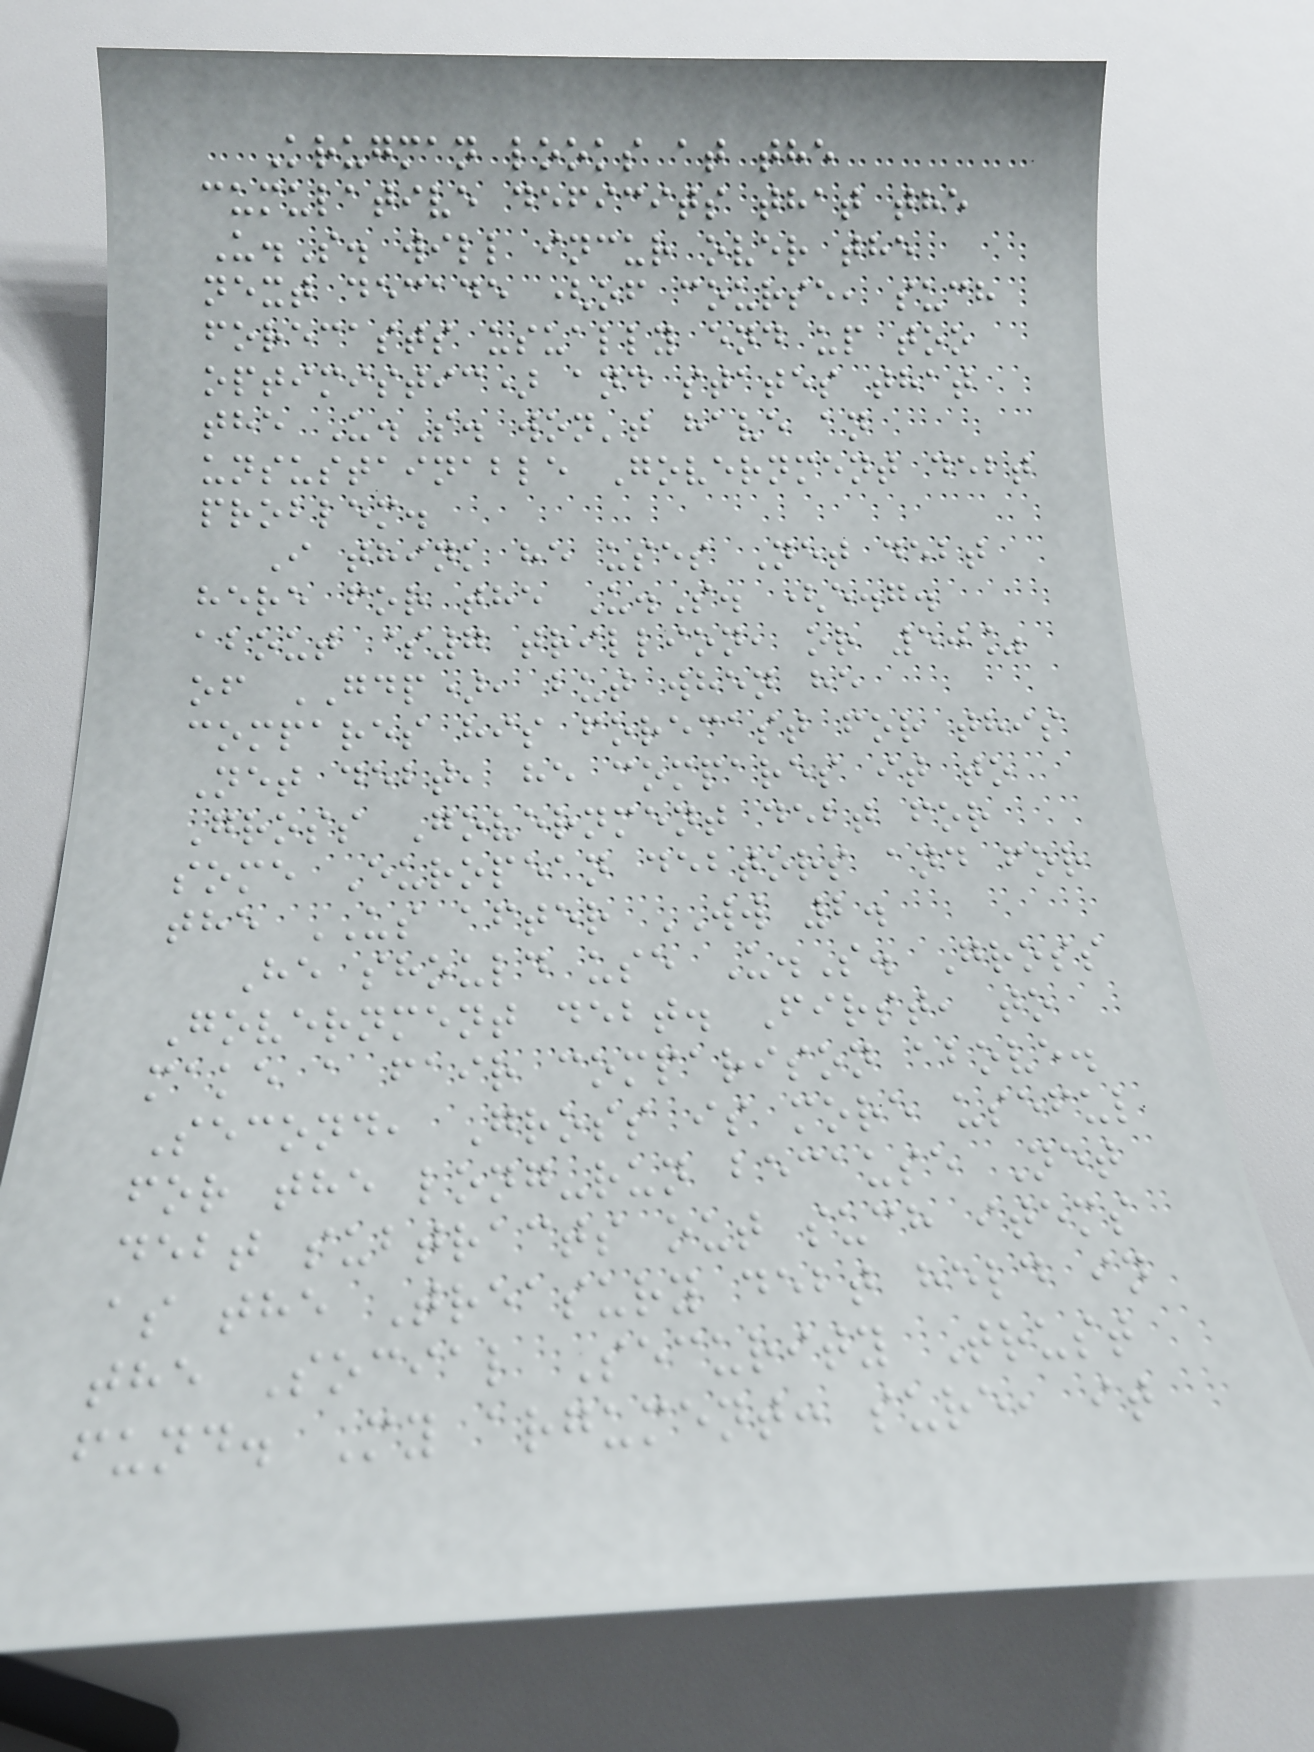Krugman looks at the
cumulative deficits that the
U.S. will incur over the
next decade (of course, such
forecasts usually end up too
optimistic) and states that
the U.S. won't have an
unsustainable Government debt
problem.
I think he uses Net debt
here for the U.S. (e.g.
about $7 trillion, or 50%
of GDP), but when he
compares his forecast for this
Net debt, he compares it to
Gross Government debt for
some European debtors and for
the US after WW 2.
He should use U.S. Gross
Government debt. First, to
make a fair comparison above.
Second, Gross is more useful
for the long-run because Net
debt subtracts out such items
as the Treasury debt held in
the Social Security Trust
fund. My argument: sure, it
